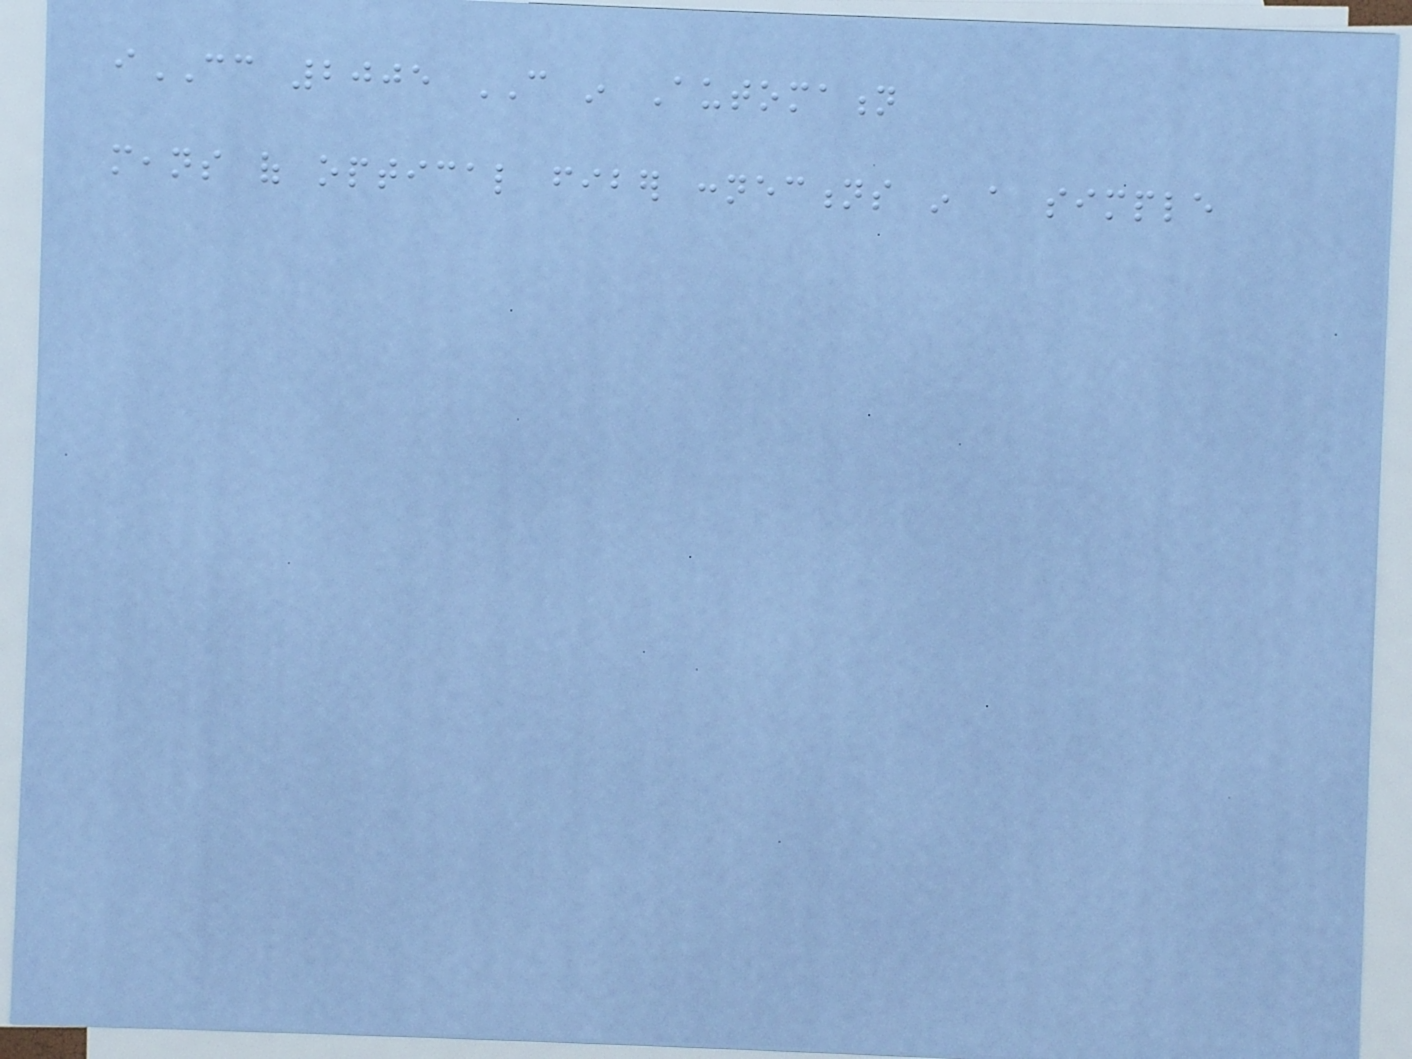iCC 2005 CAN in Automation
means of optical fiber connections in a simple
